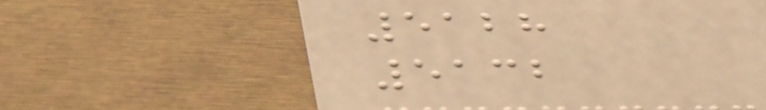5128
5132
